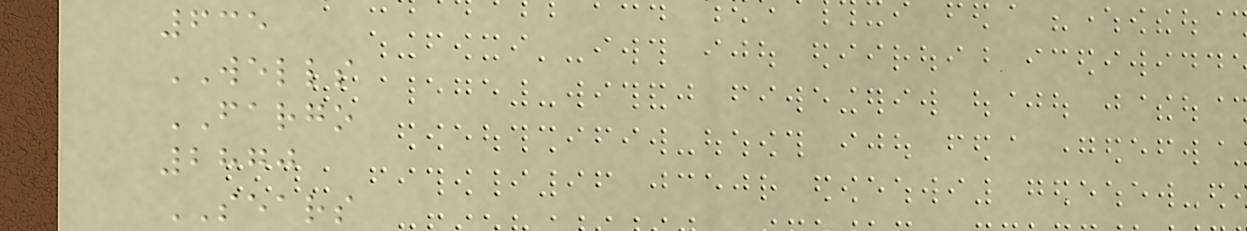635
WELLS
FARGO
2870
SEARS
